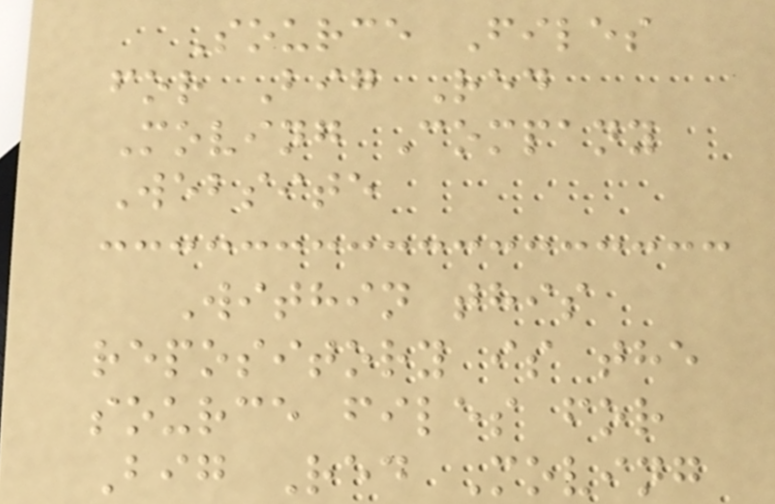Source Files
for Big Red
Moving Company
Website
Within this
repository is the
source files for
Big Red Moving
